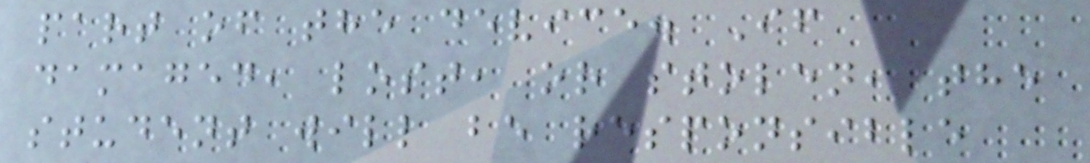part of the device. If
damaged, lost, or stolen, the
student will be responsible
